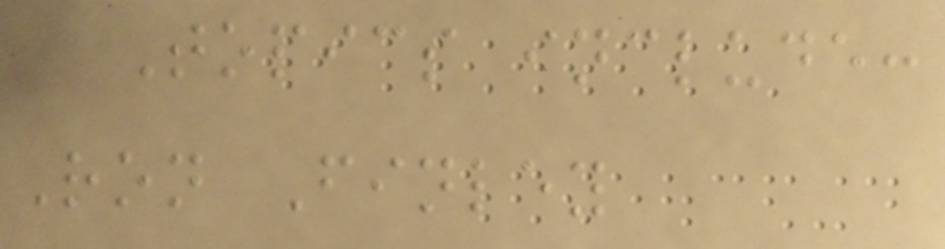Topics include:
Ron Finley
